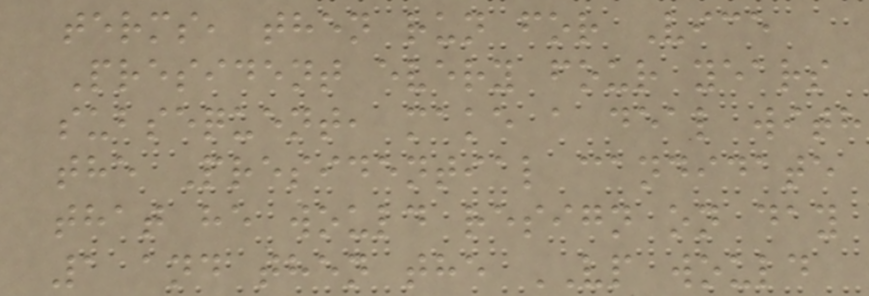terms, then run for Vice
President every four years
subsequent, make a deal with
the Presidential candidate
that he would resign on day
1 and then the VP would
